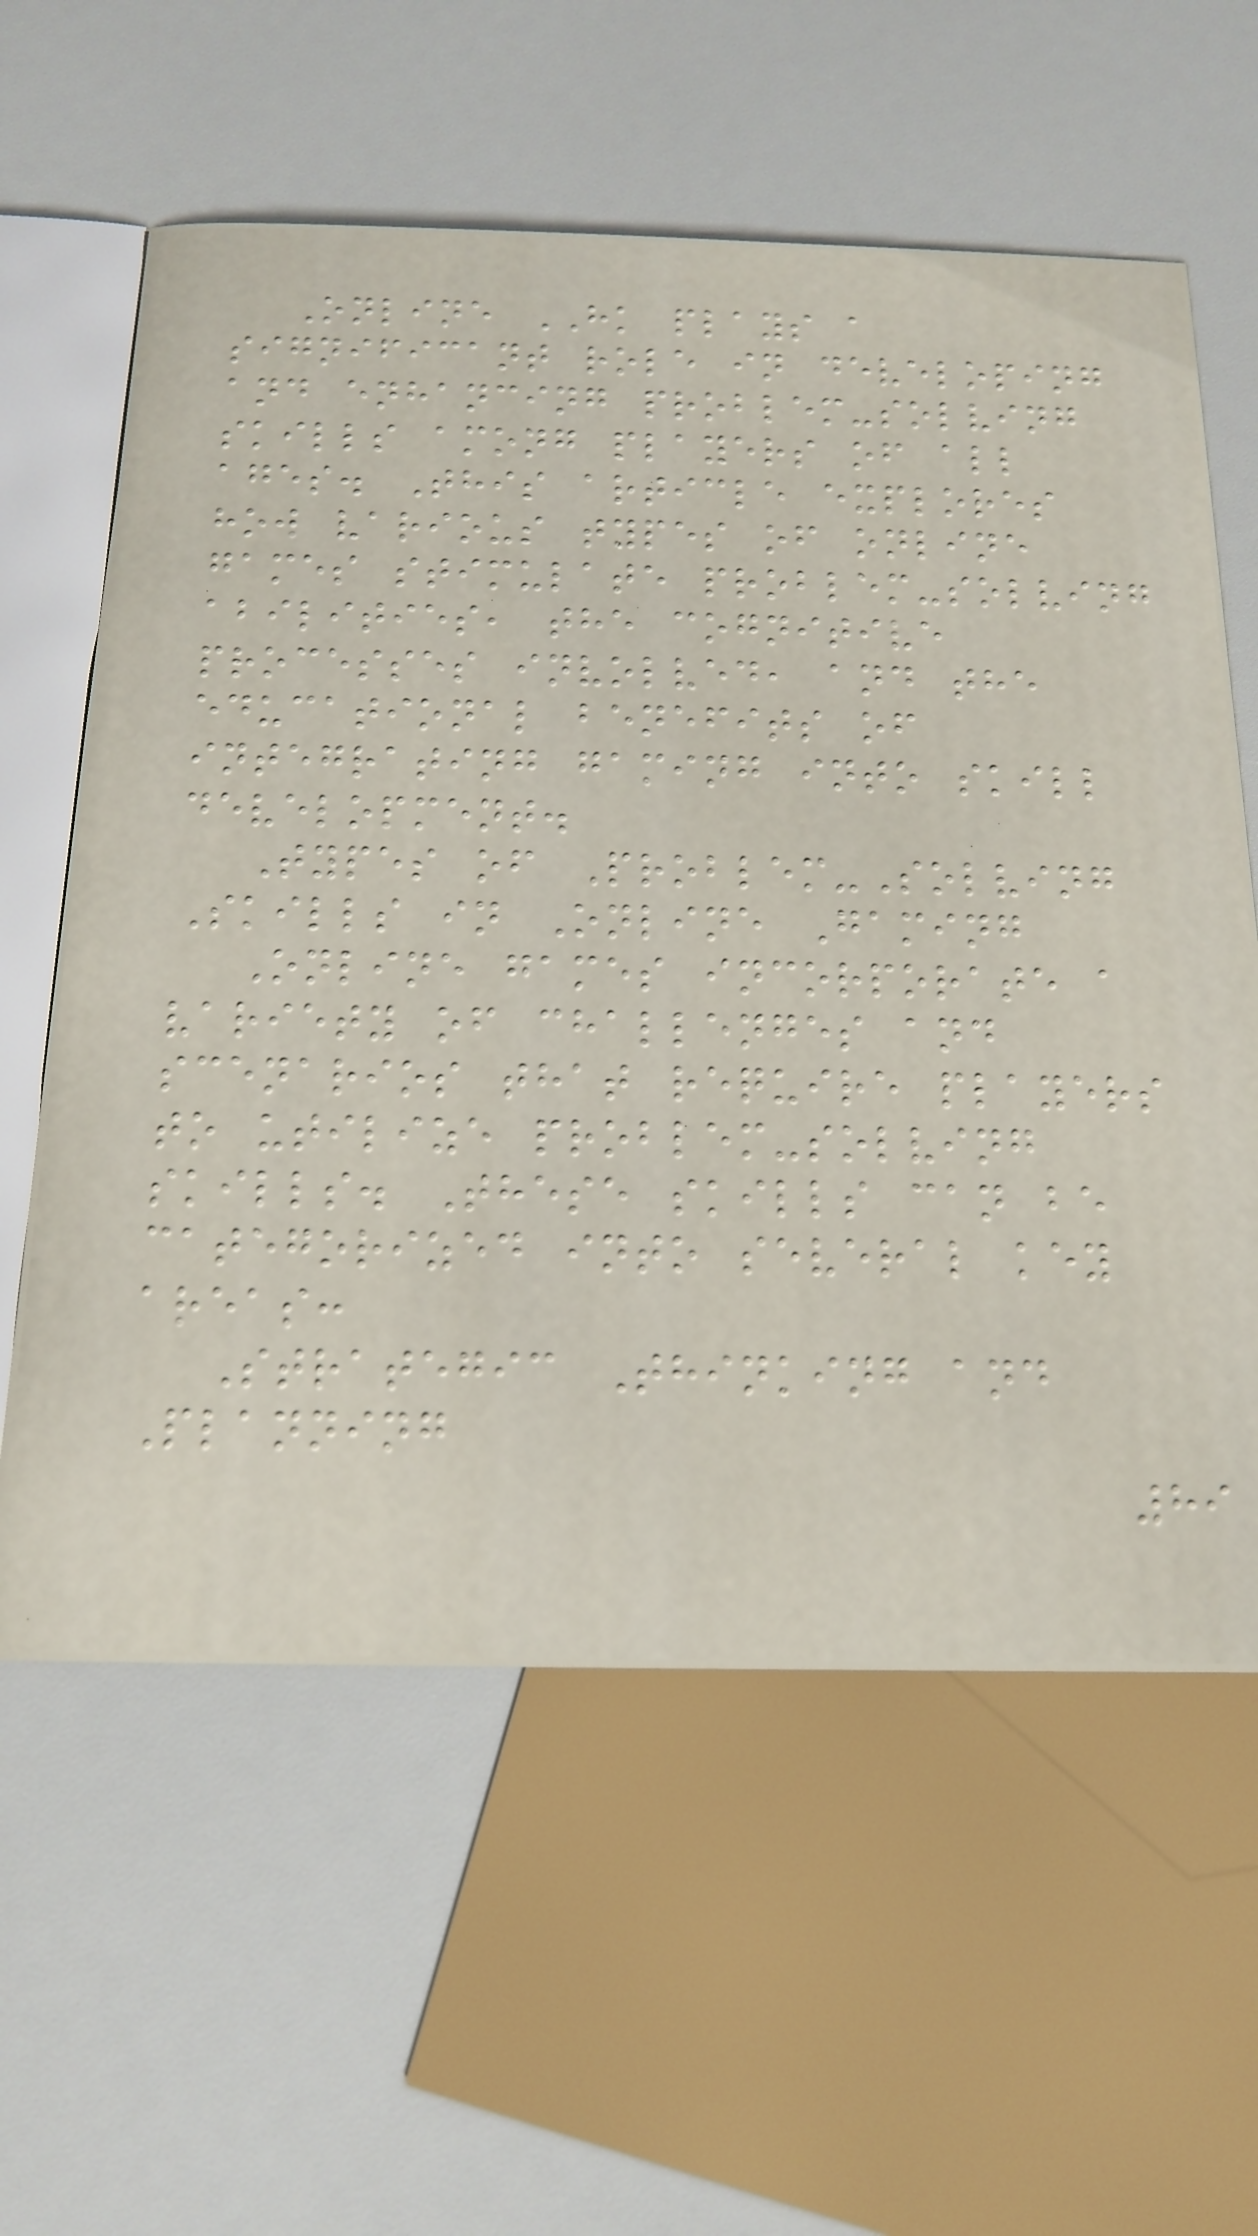Online HK plays a
significant role in developing
and enhancing problem-solving
skills among players of all
ages. This article explores
how various types of online
games stimulate problem-solving
abilities, the cognitive
processes involved, and the
educational benefits of
integrating gaming into skill
development.
Types of Problem-Solving
Skills in Online Gaming
Online games incorporate a
variety of challenges and
scenarios that require players
to utilize problem-solving
skills. These skills can be
categorized into several key
areas:
Strategic Thinking and
Planning
89
